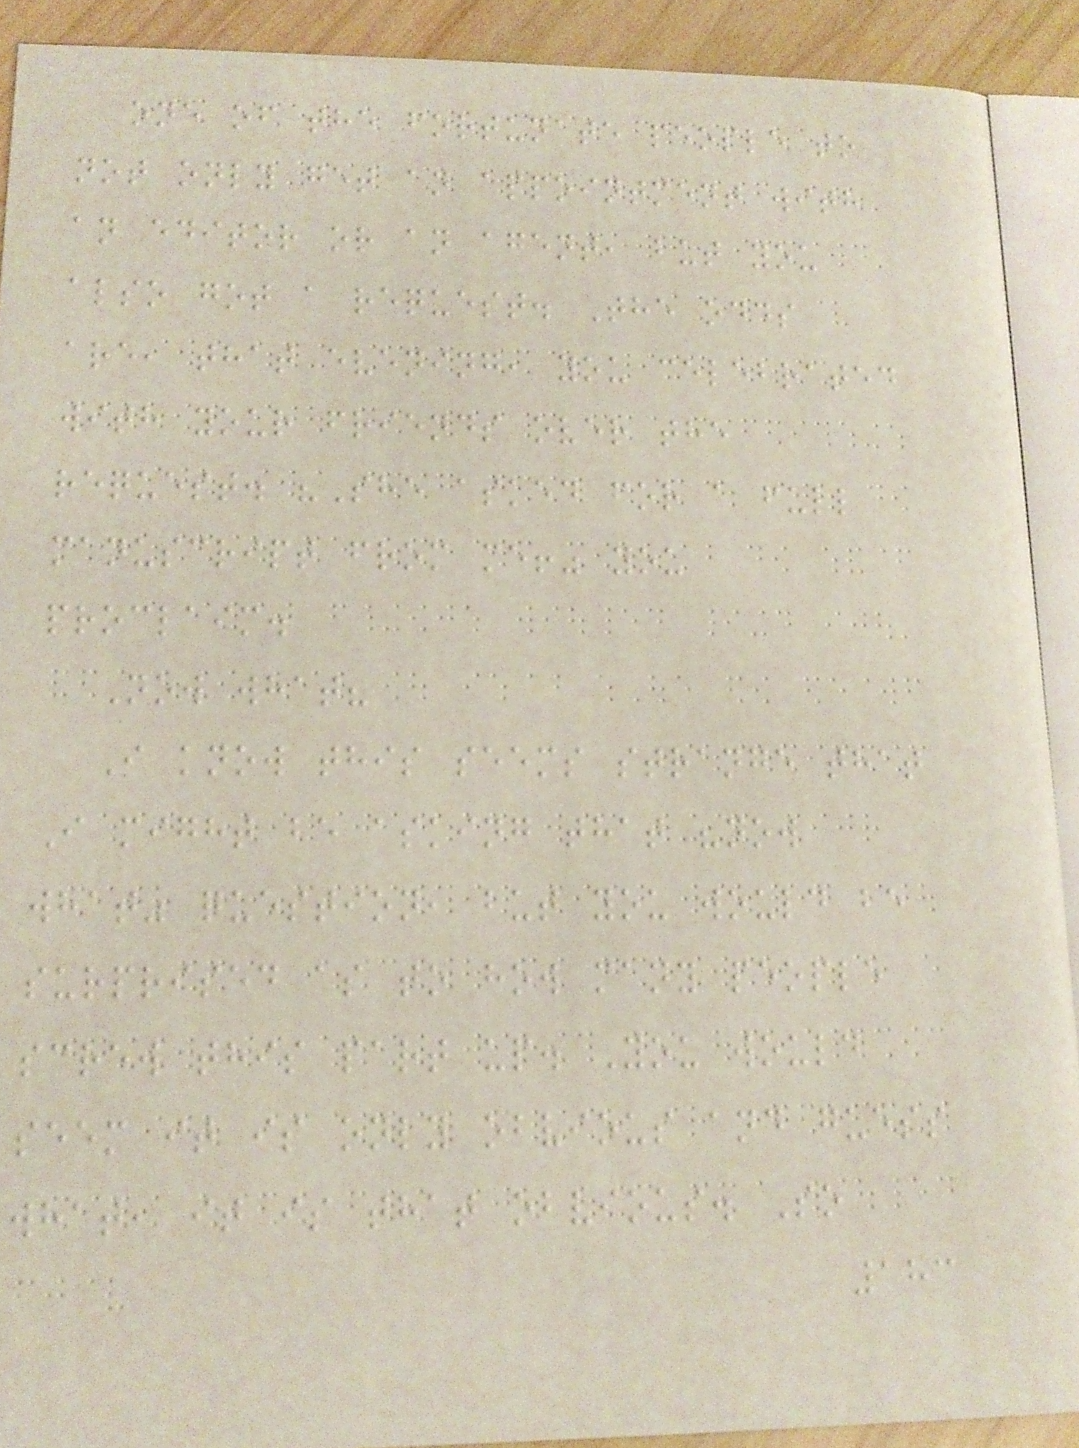one of the fortunate people to
not only get an appointment with
an editor or an agent, but you
also got a request. The odds
are, that evening, you celebrated
with your friends over the
request. "She asked for a full
manuscript from me!" you
proclaim.
Now what?
I know this seems strange that
I might be asking that "now
what" question, but you would be
surprised as to how many people
screw this part up. You would
seem it is only obvious and guess
what, it is that obvious. So
183
